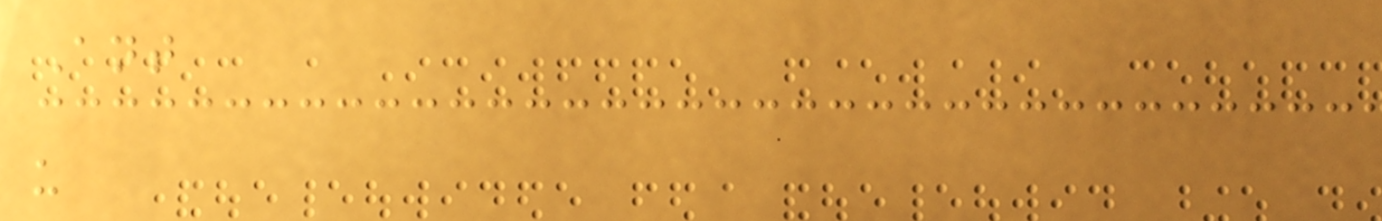Ant
u
